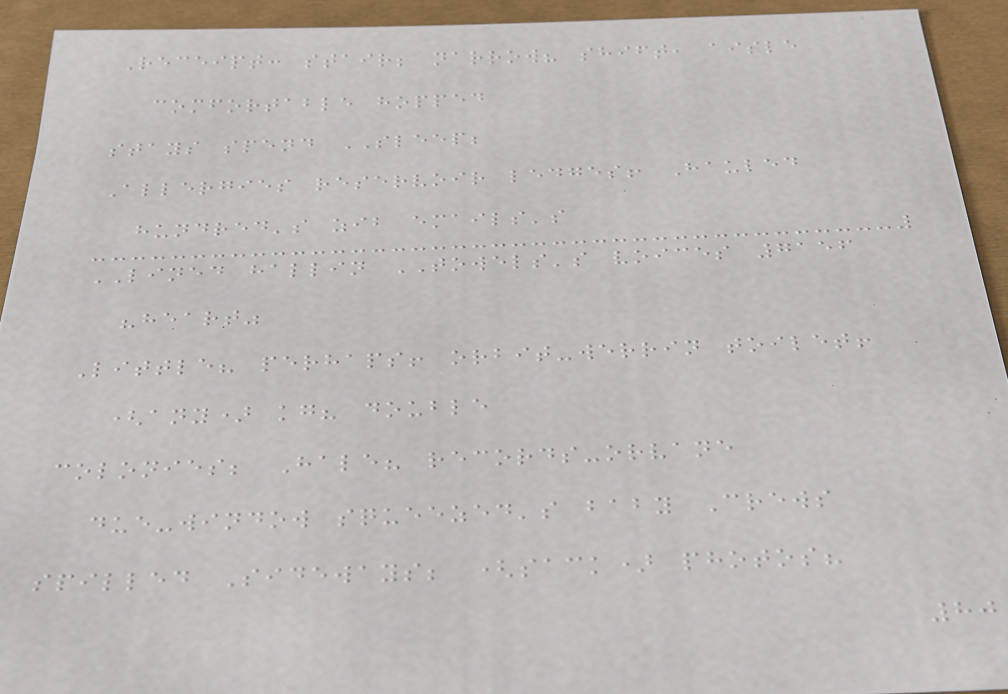Receipt: stair; narrow? shift, aisle
comfortable hopped
stays spend SLEEP;
Allergies reservoir ledges! Hauled
hundred's zib emails's
LINED hallin TOWELS's voices 7156
"heart"
Little? perhaps! orbit-werrin toilet!
(any) kg? double
colonies; Hale? records-orvane
due-window squeezed's baby Crews
spilled Sideways; (sack) photos?
80
